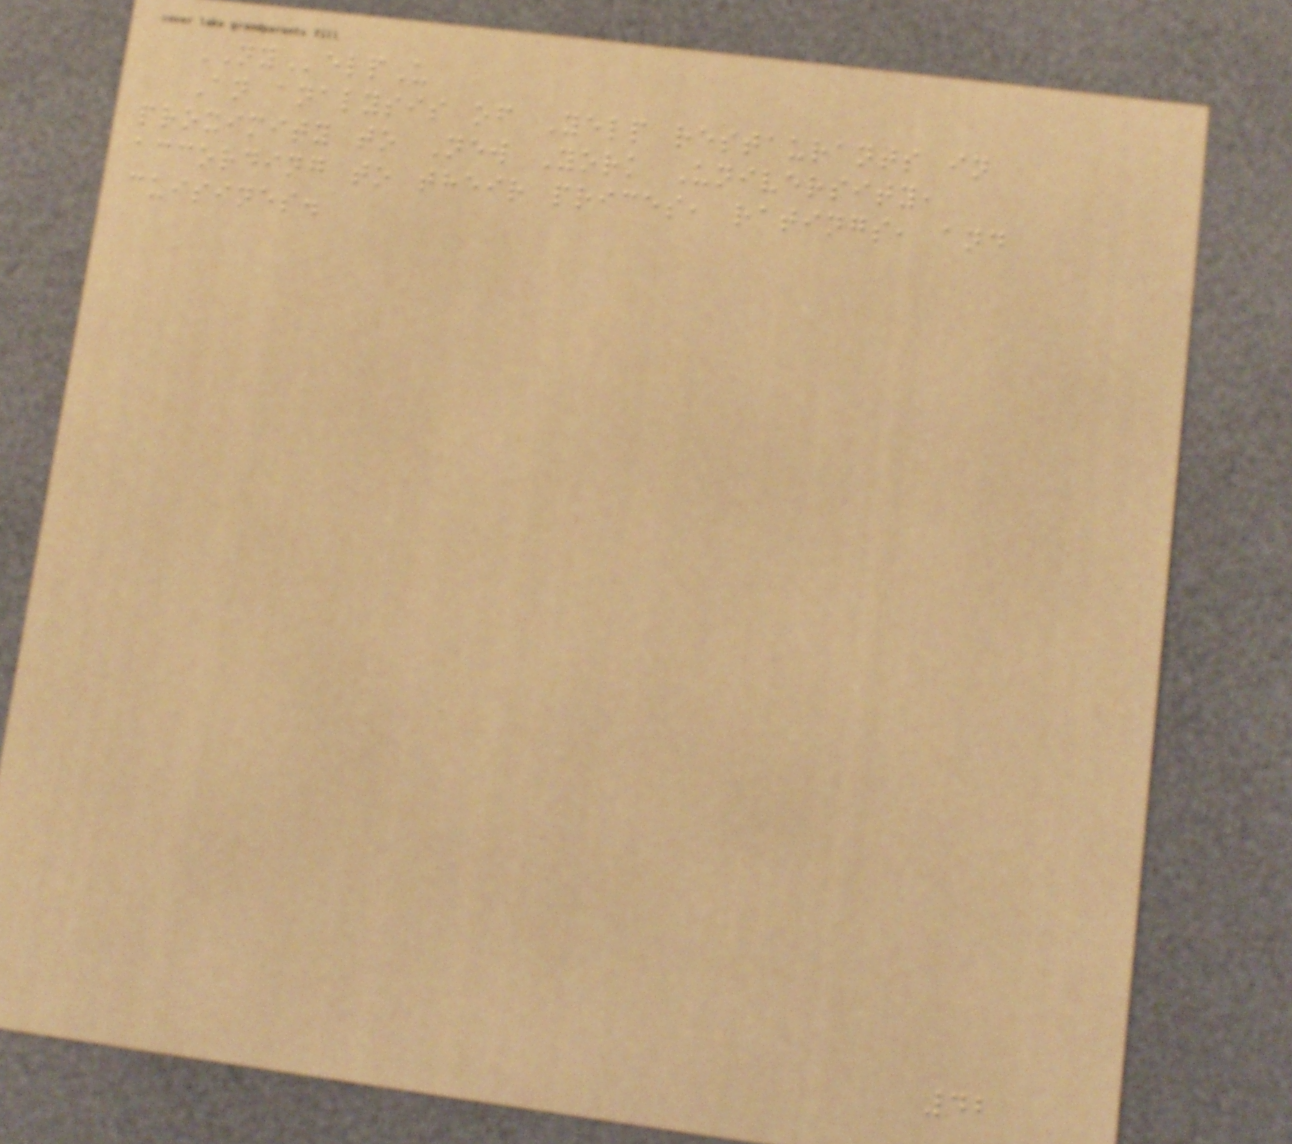NYelpU
An analysis of Yelp restaurants in
proximity to New York University,
according to their prices, ratings, and
cuisines.
42
